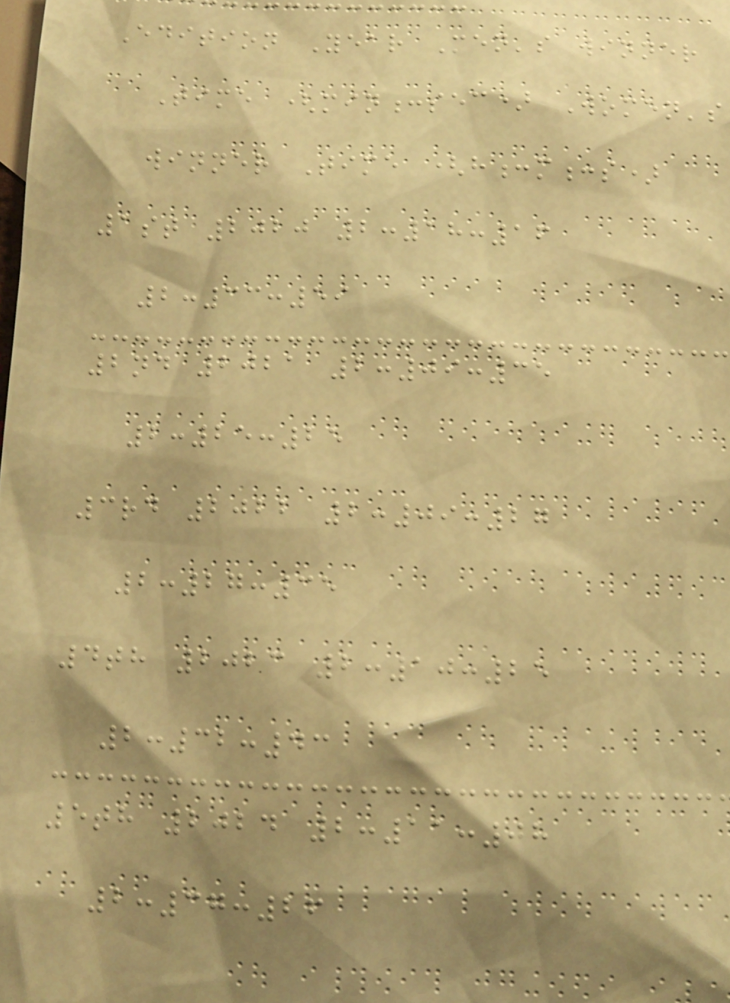Edition Year Men's winner
Time (min:sec) Women's
winner Time (h:m:s)
1st 2020 2:18:16
2:33:59
2nd 2021 2:09:35
2:25:25
3rd 2022 2:09:27
2:27:35
4th 2023 2:10:25
2:32:43
5th 2024 2:11:08
2:37:26
